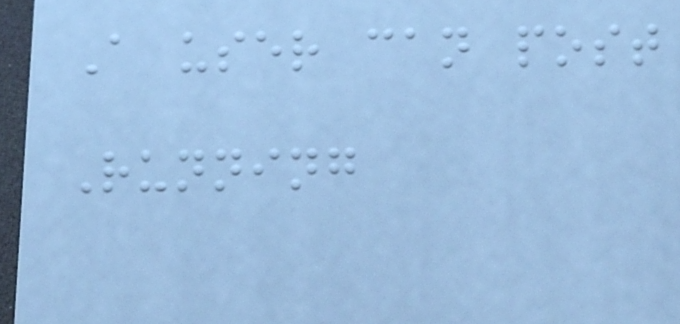A user can post
Running
